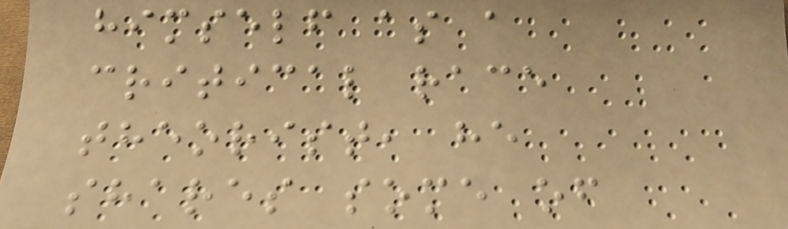himself as a
critical race
theorist, he
shares some of
